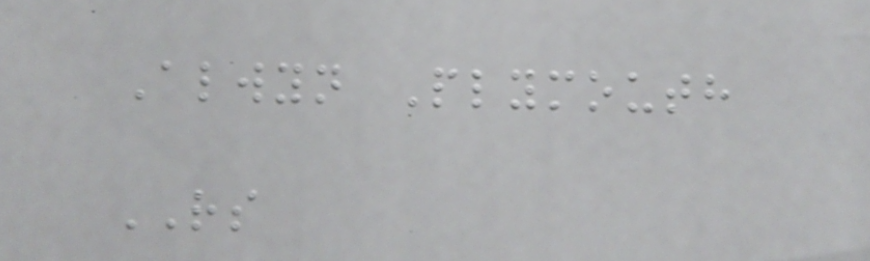Alwyn Plymouth
RS
